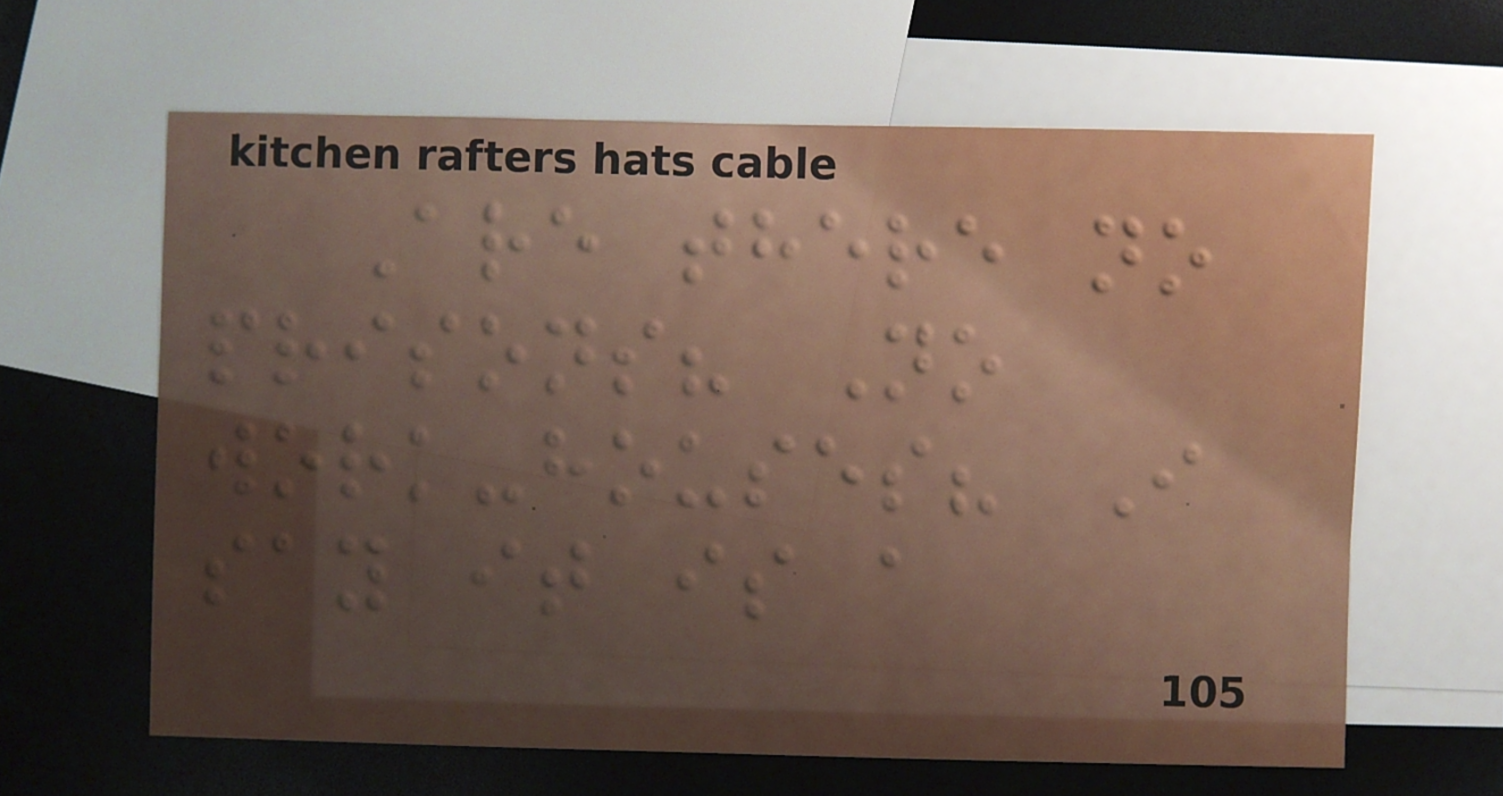Are there no
prisons? No
work-houses? I
say it is a
